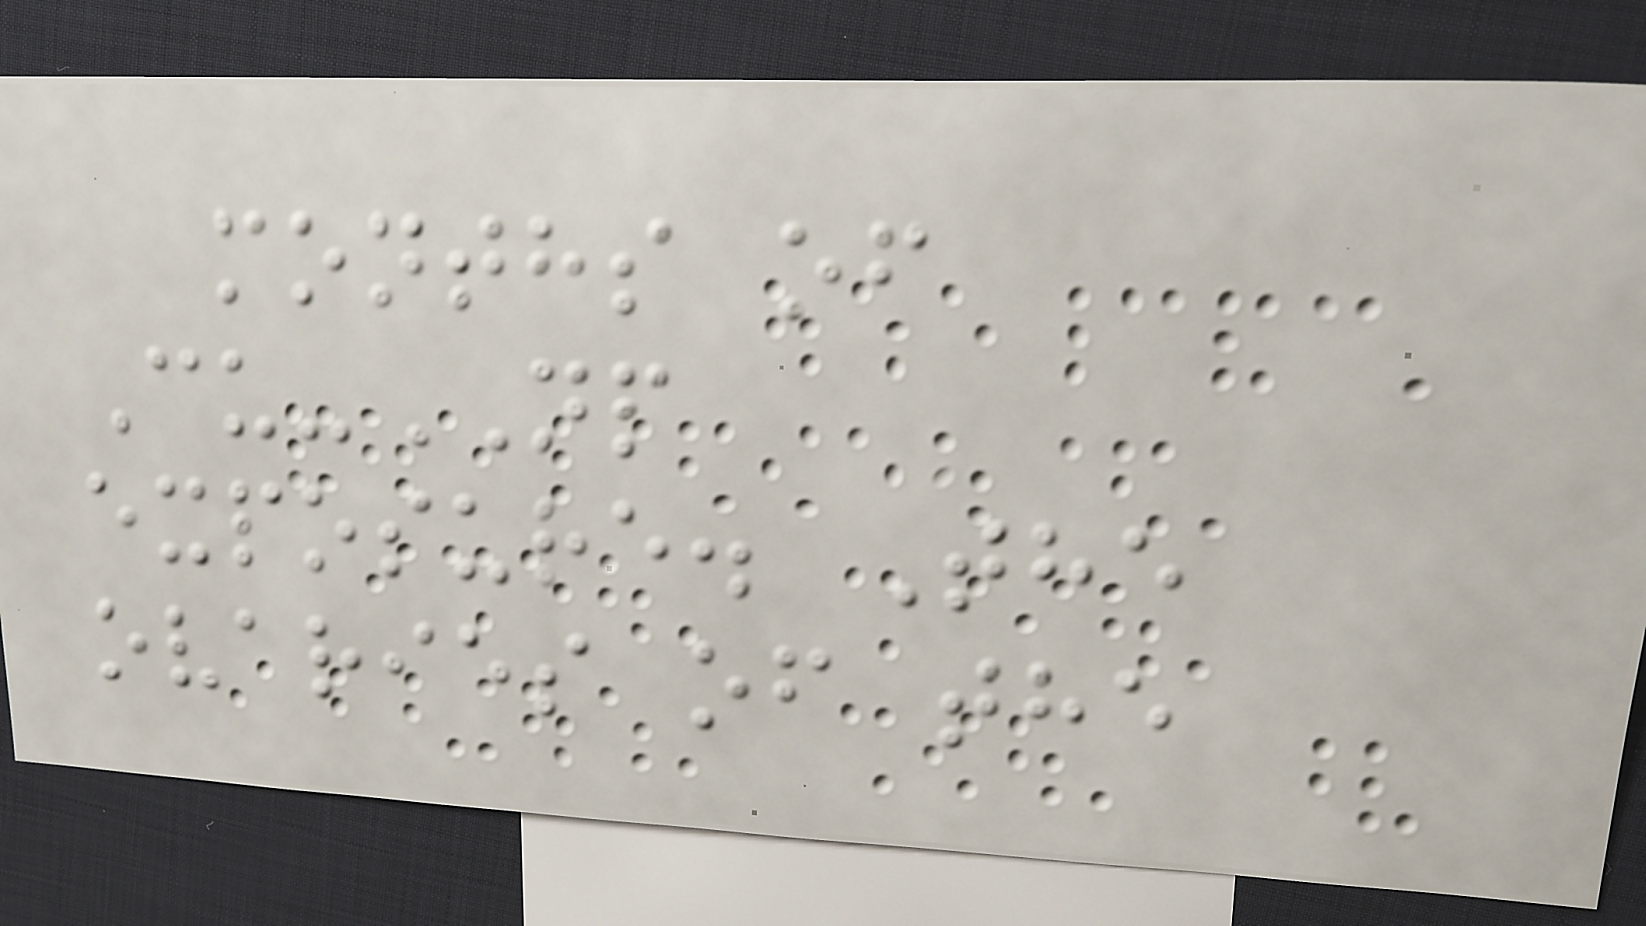months of
Cu-NP
exposure. The
ovaries of the
